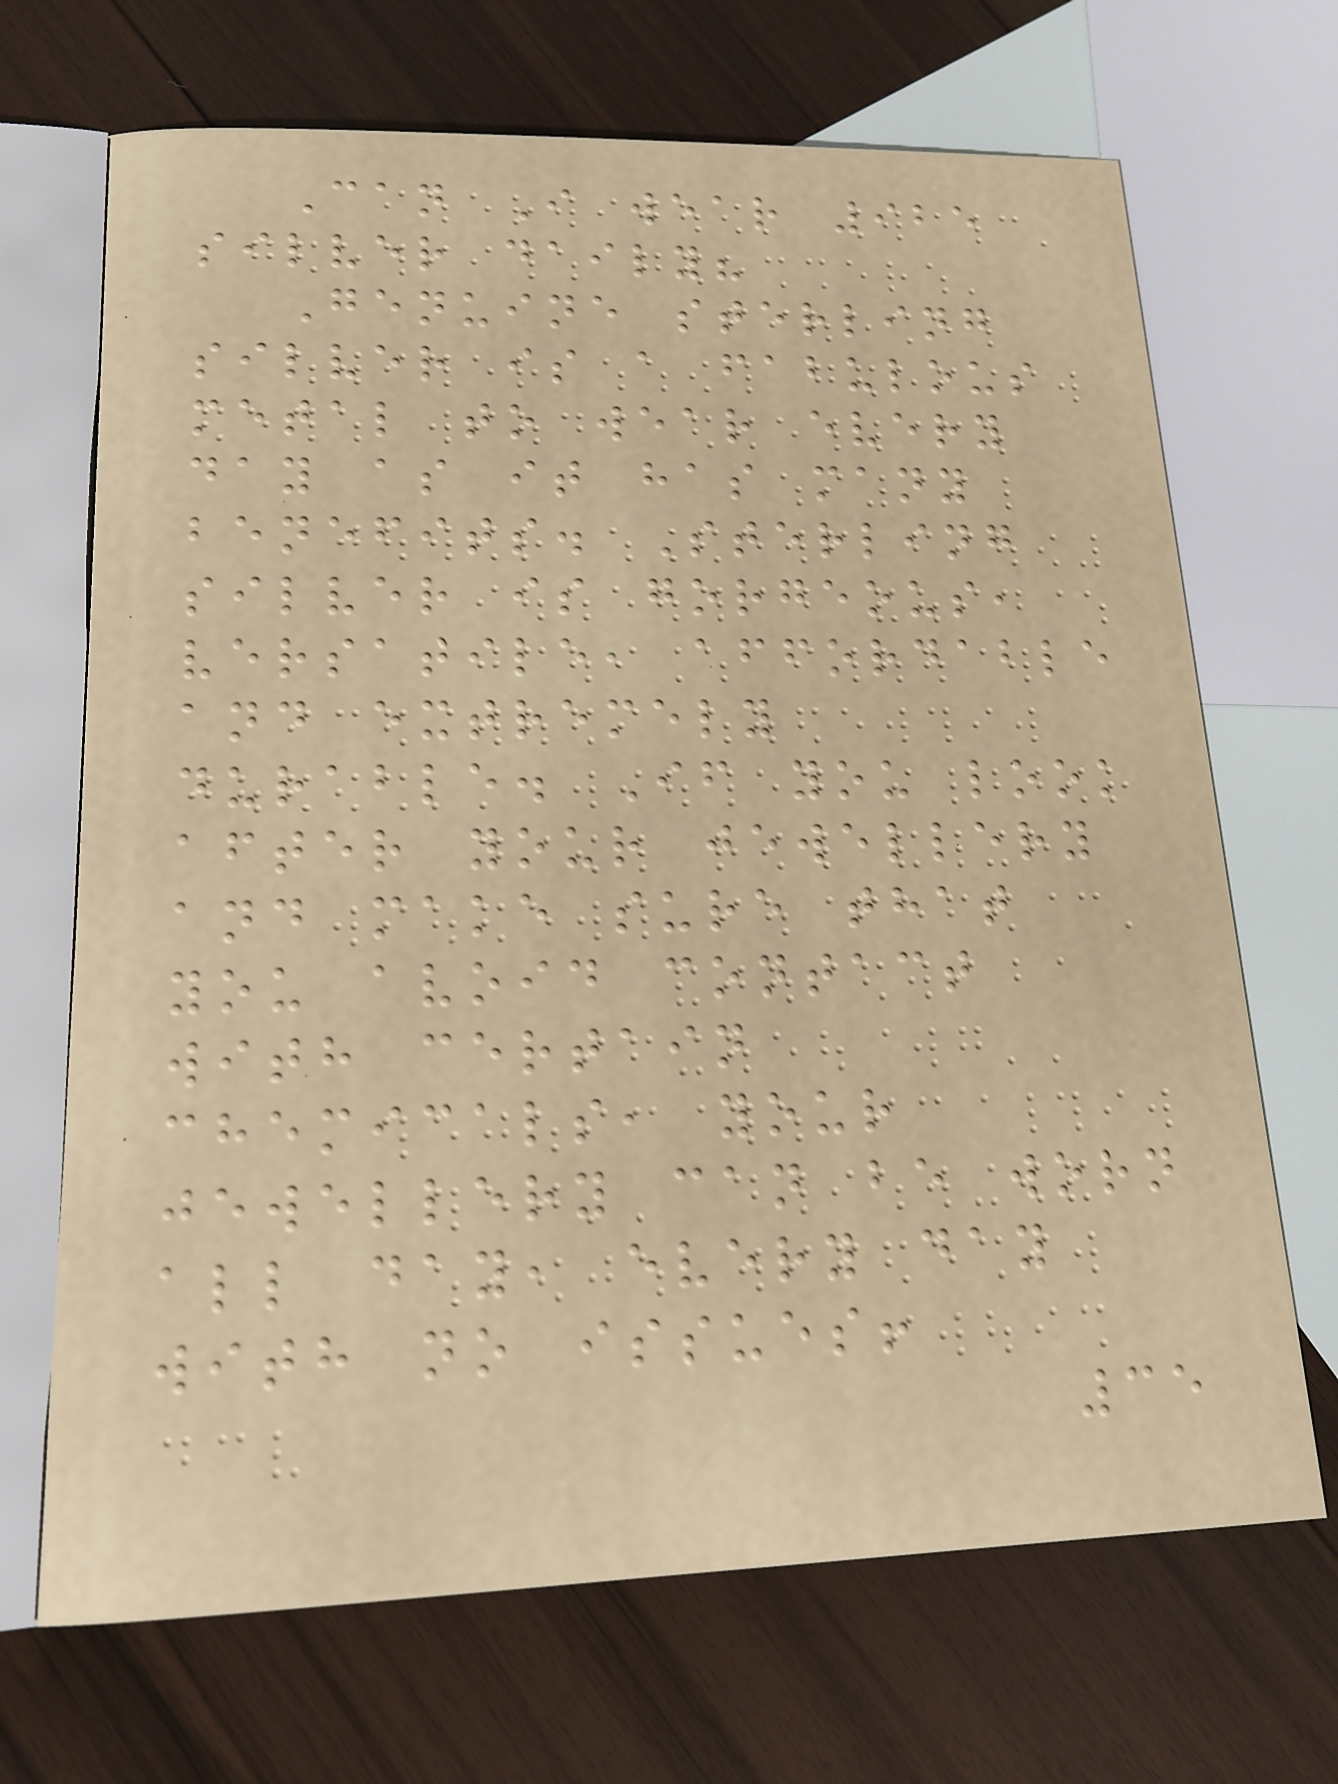Can I wear 925
silver daily?
Genuine sterling
silver is a fabulous
metal to wear every
day as it has many
benefits. Sterling
silver is gorgeous,
versatile, affordable
and extremely
durable. If you look
after your jewellery
and make sure that
you avoid contact
with certain
chemicals, your
jewellery can be worn
all day, every day
with no issues!
35
